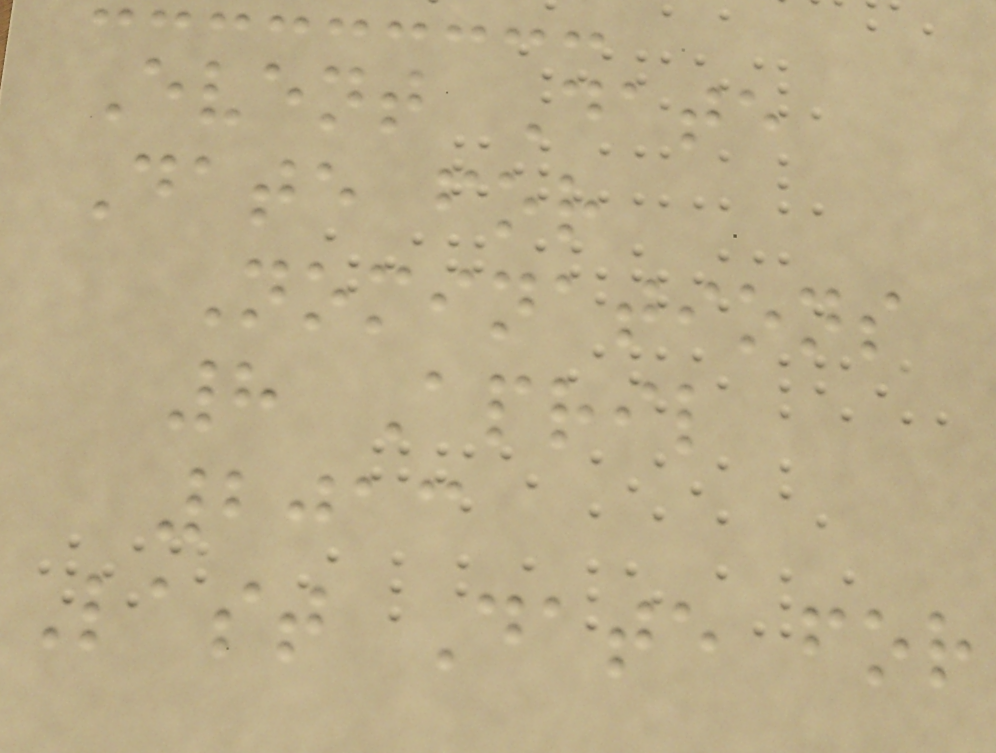Event Date
Date for
Nominations
8 April
2013
Last Date for
